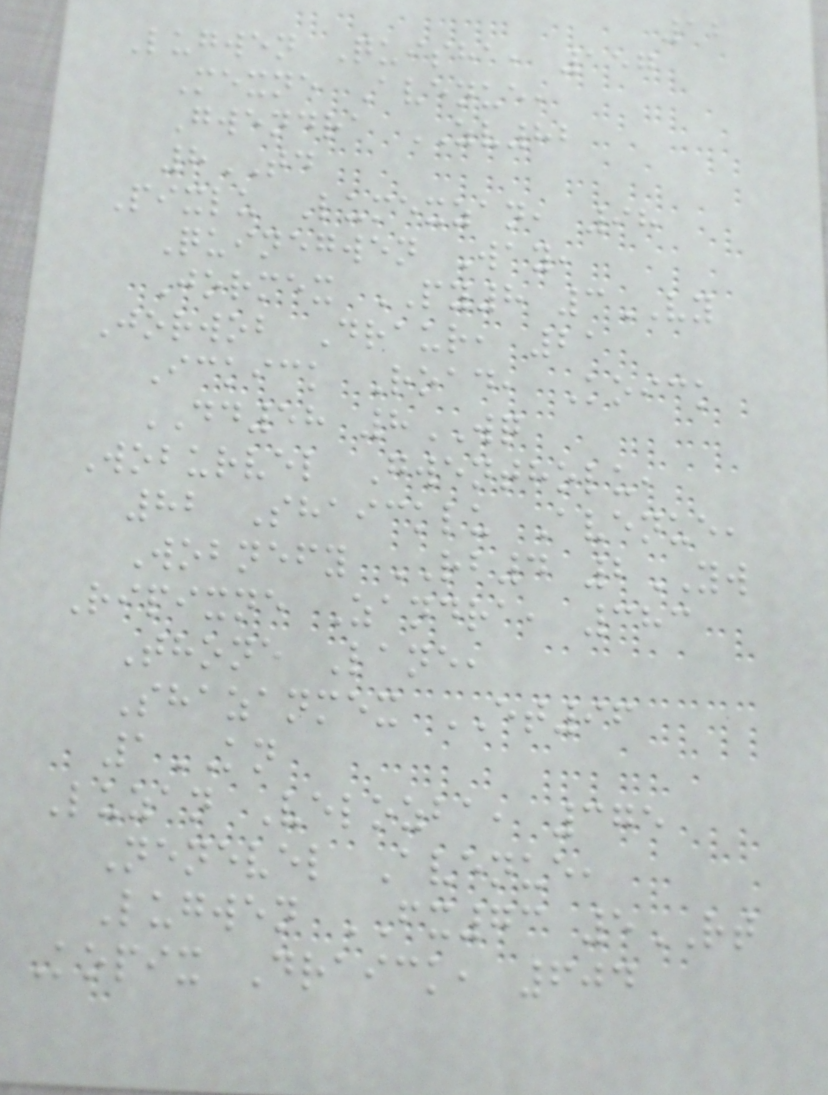12
Lugwen Quisha, 157
Mexne Avenue,
Gwendra ZV82
8TD
Pixlu Lumexzan, 98
Quinegwen Way,
Jormex PY8 3VY
Jorwob Draur, 21
Ickick Road, Koick
DD58 8WQ
Woburvel Gwentholu,
82 Shaicklu Avenue,
Wobnefy RB4 2YW
Ripixne Zandra, 383
Thone Lane,
Shazanmex ET96
1KN
Luzan Velozba, 375
Nenevel Avenue,
Lugwen FX73 5RT
Kopix Draick, 604
